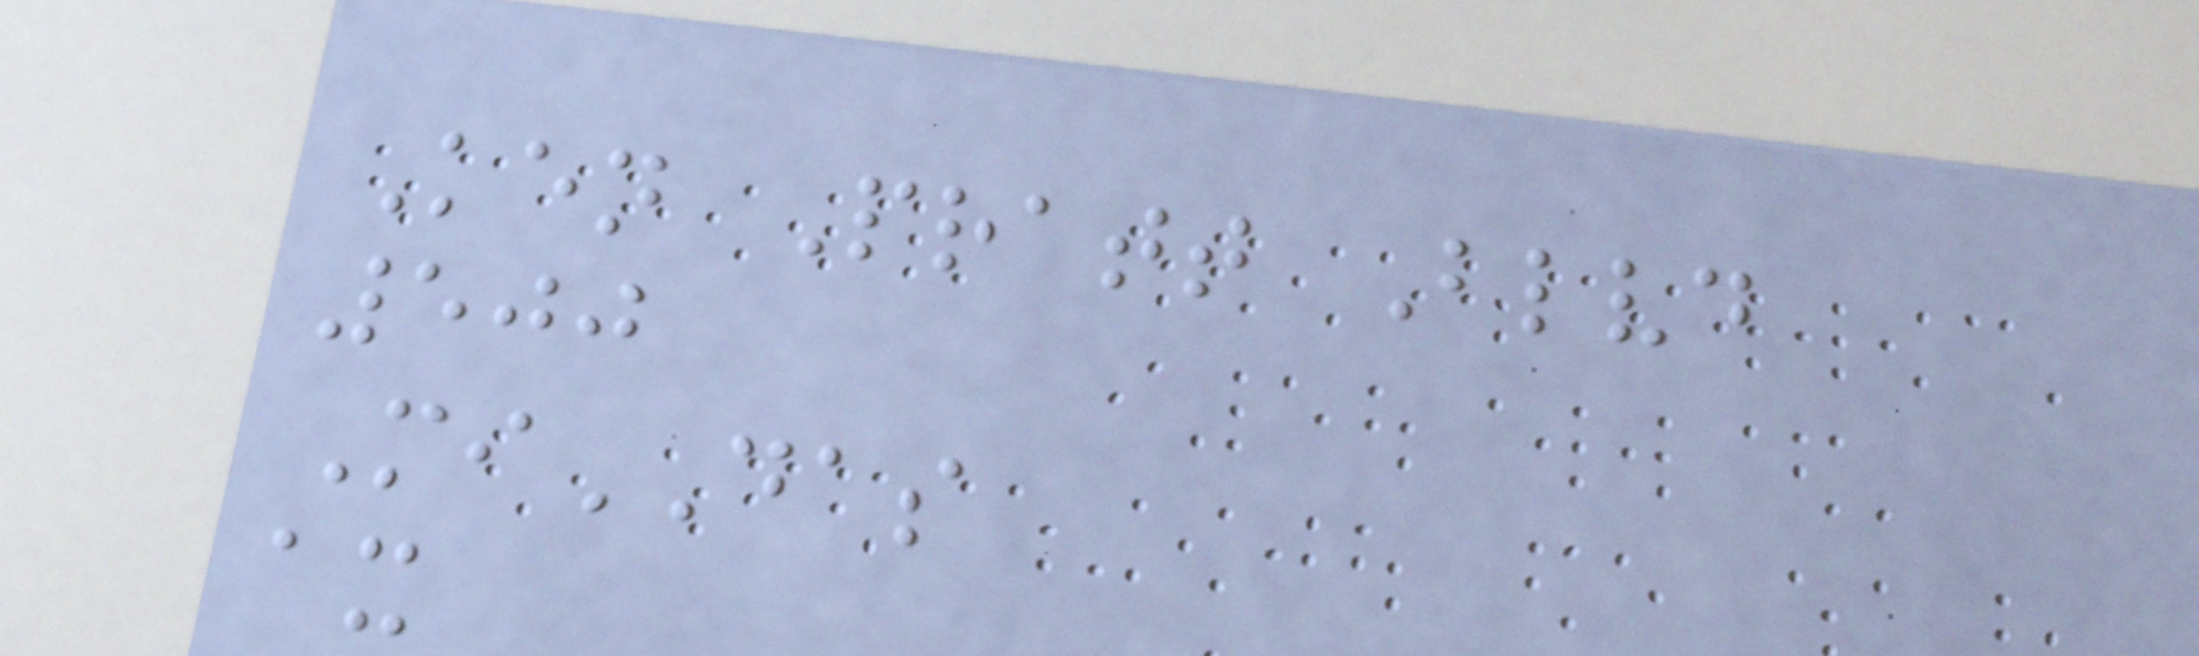Ken Pratt Blvd
500
MiDAS
ax
